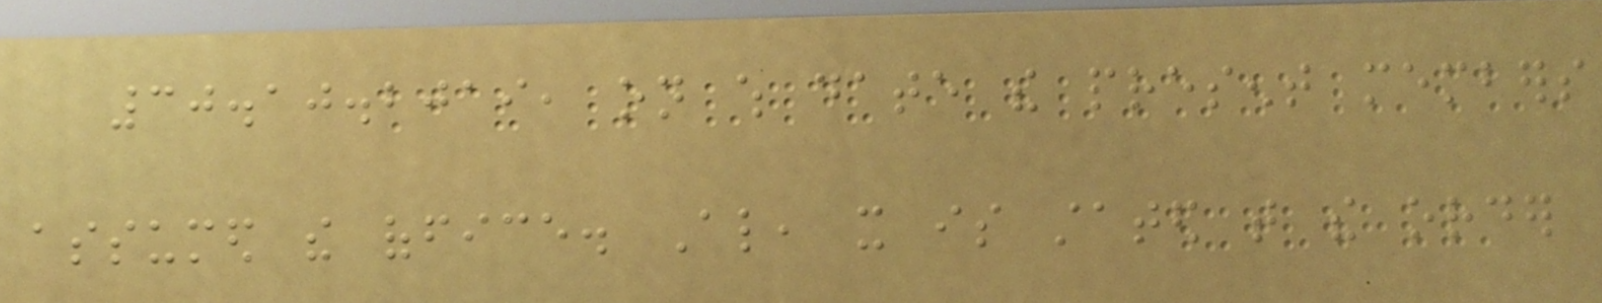30.10.2019, on which date the present members
assumed the office. Also, it is stated that the order
